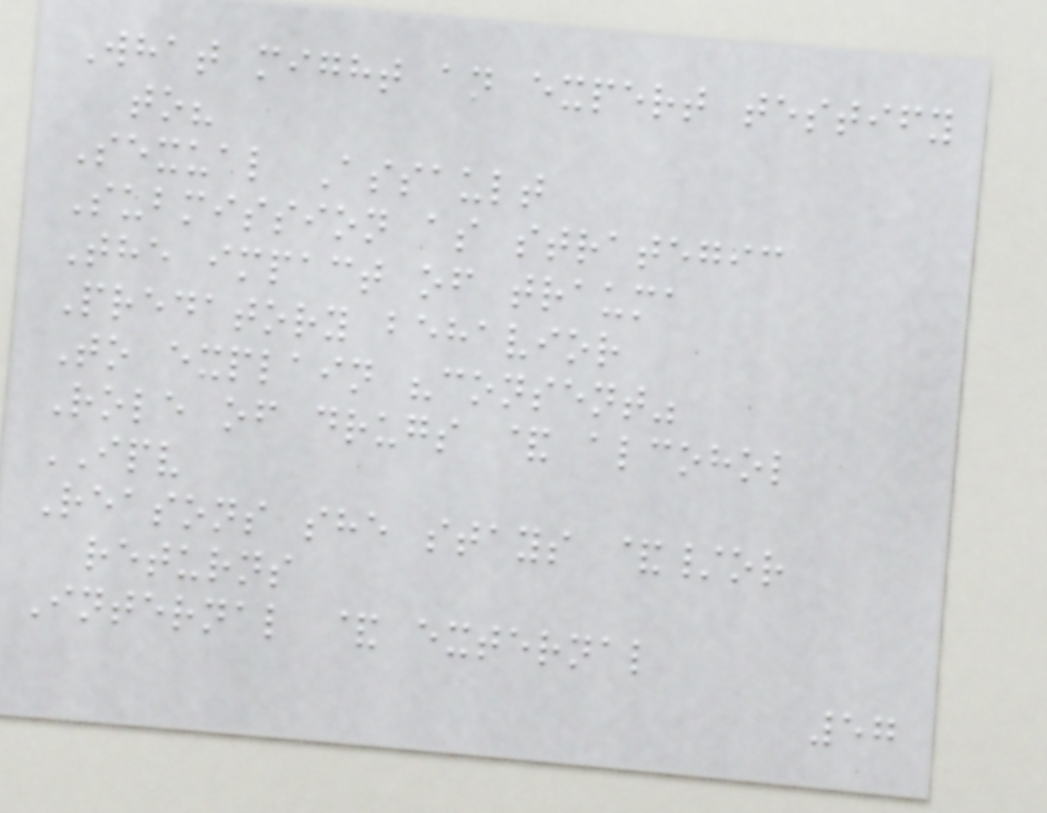What might an expert testify
to?
Sexual Assault
Submission as strategic
The impact of trauma
Predatory behavior
To explain "consent"
Role of drugs & alcohol
IPV
Reasons she stays &/or
returns
Internal & external
57
